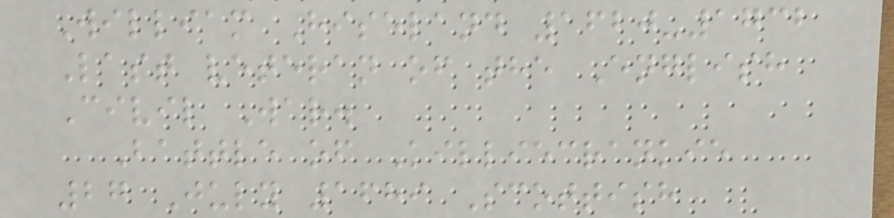William Hiseland 1620-1732
Last veteran of the English
Civil War.
Battle of Killiecrankie
27 July 1689 Scottish
